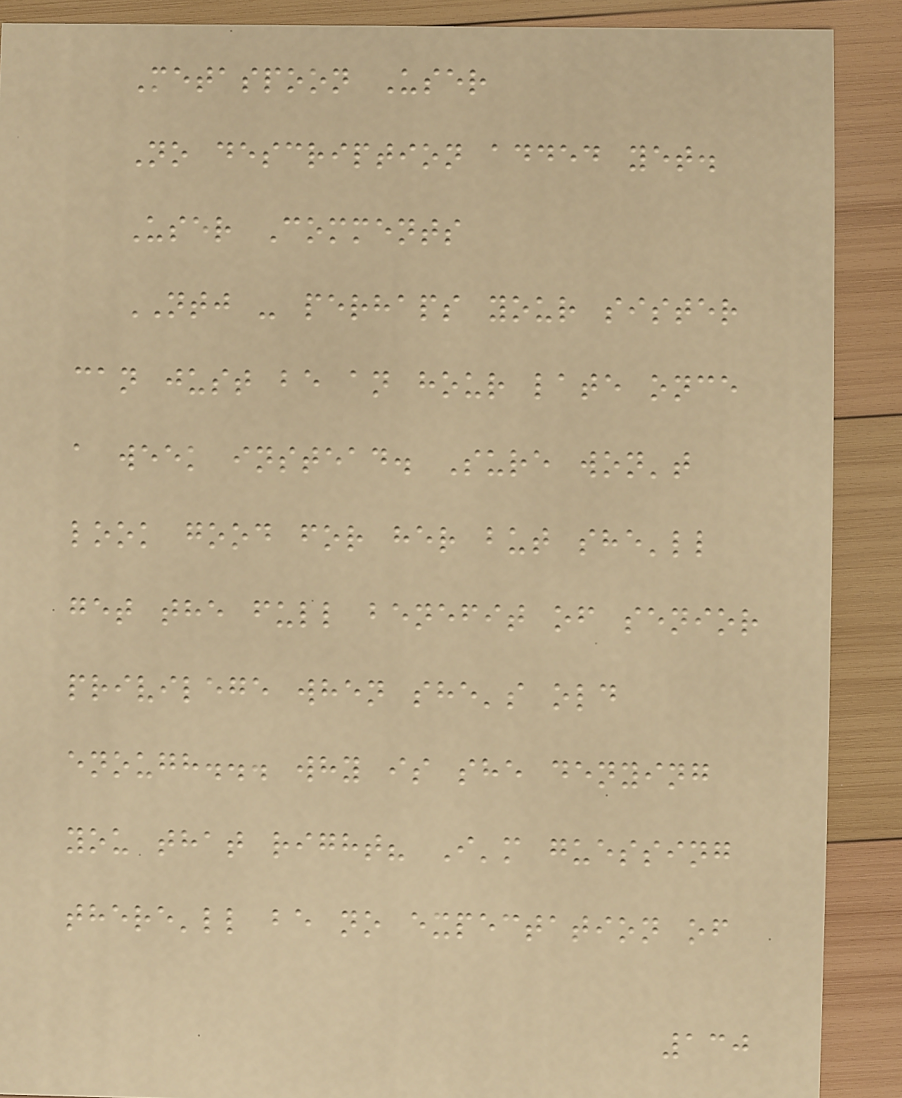Metaspoon User
No description added yet.
User Comments
NTJ - perhaps your sister
can just be an hour late once
a week instead. Sure won't
look good for her but she'll
get the full benefit of senior
privilege when she's old
enough... why is she denying
you that right? I'm guessing
there'll be no expectation of
130
